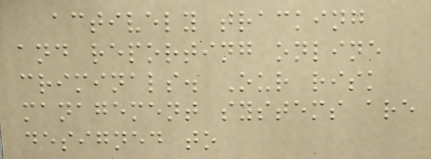actively tracking
and reporting online
criminals. Our risk
management systems are
designed to
